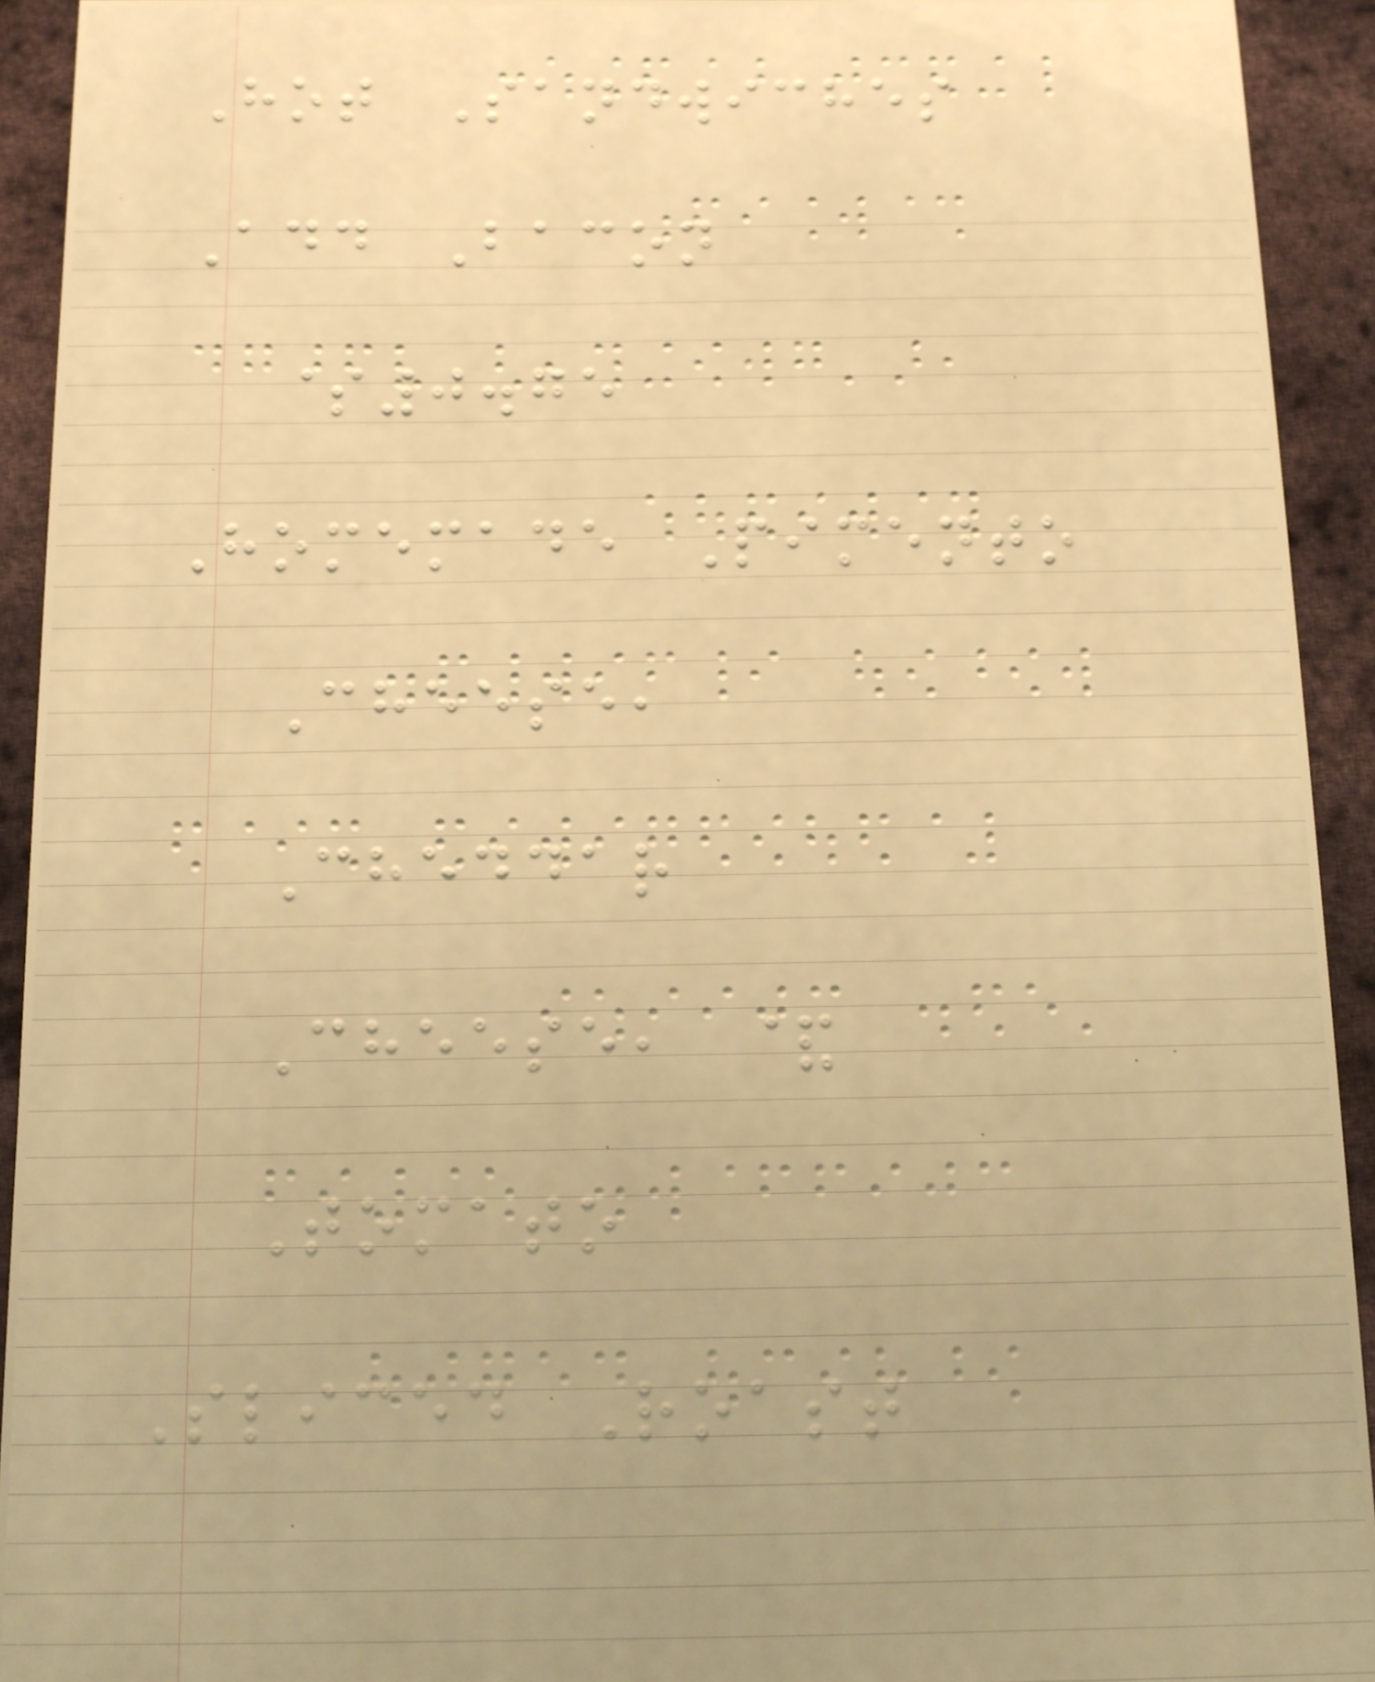Hot Sandwiches
Add Bacon
$0.75
Homemade Pimento
Cheese,
Cheddar
Cheese, &
Tomato
Sliced Roast
